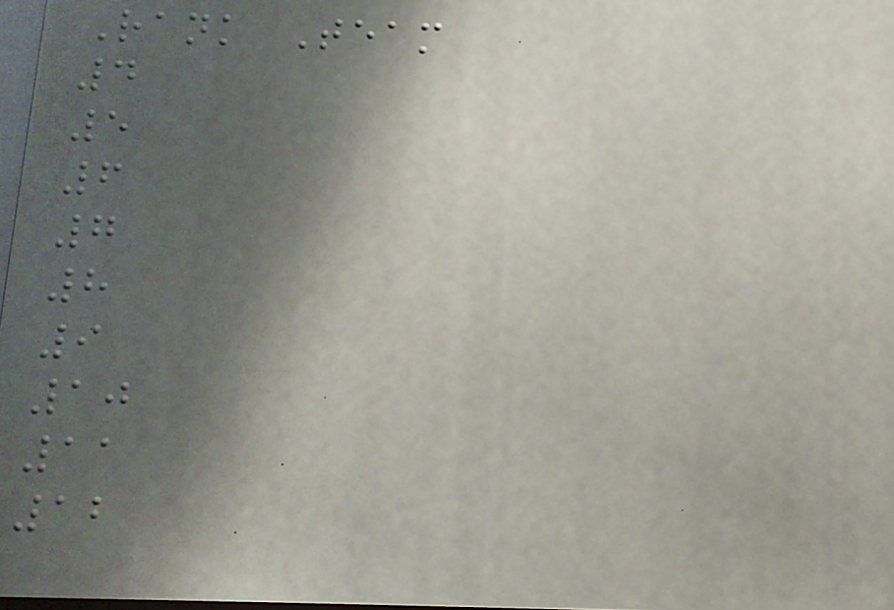Rank Team
4
5
6
7
8
9
10
11
12
